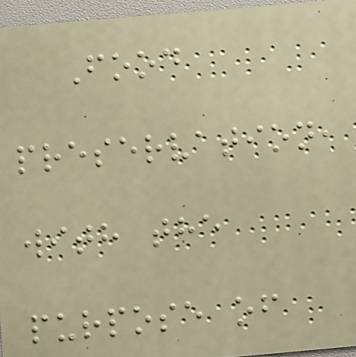Food
preservation,
with the
purpose of
